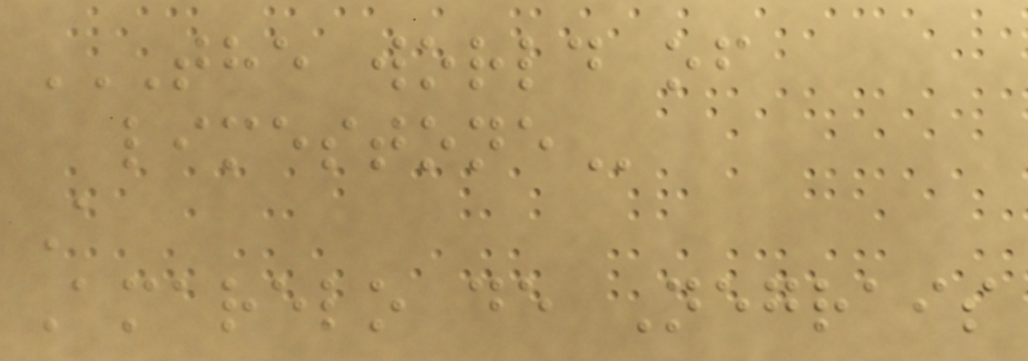THE WORLD OF
LIMESTONE
A
Amarelo de Negrais
